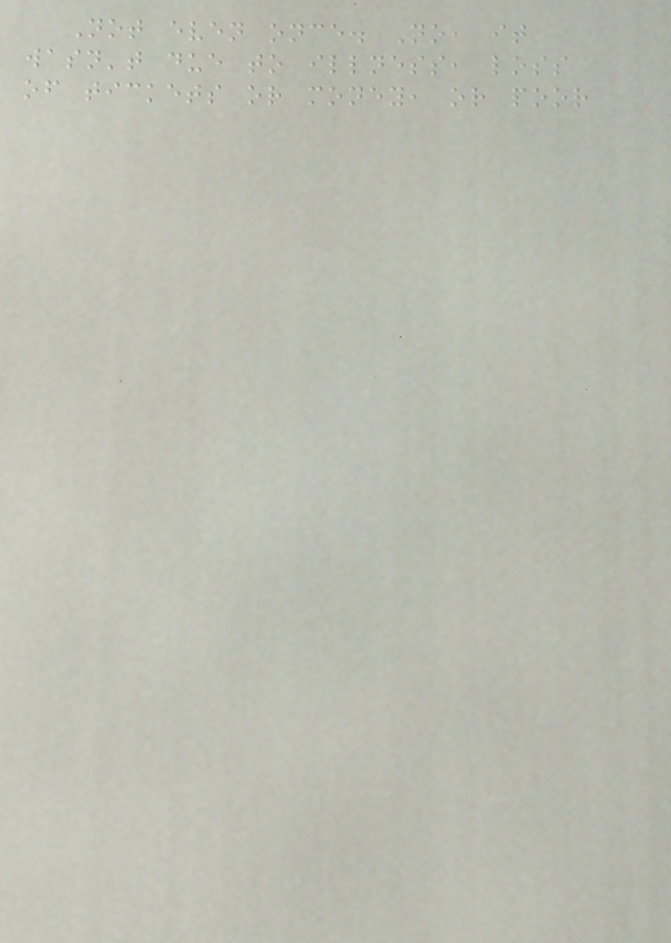Not even once. No, it
wasn't due to illness, loss
of tickets or money, or poor
